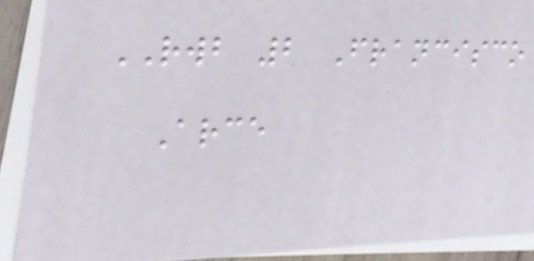RWB 2 Francisco
Arce
